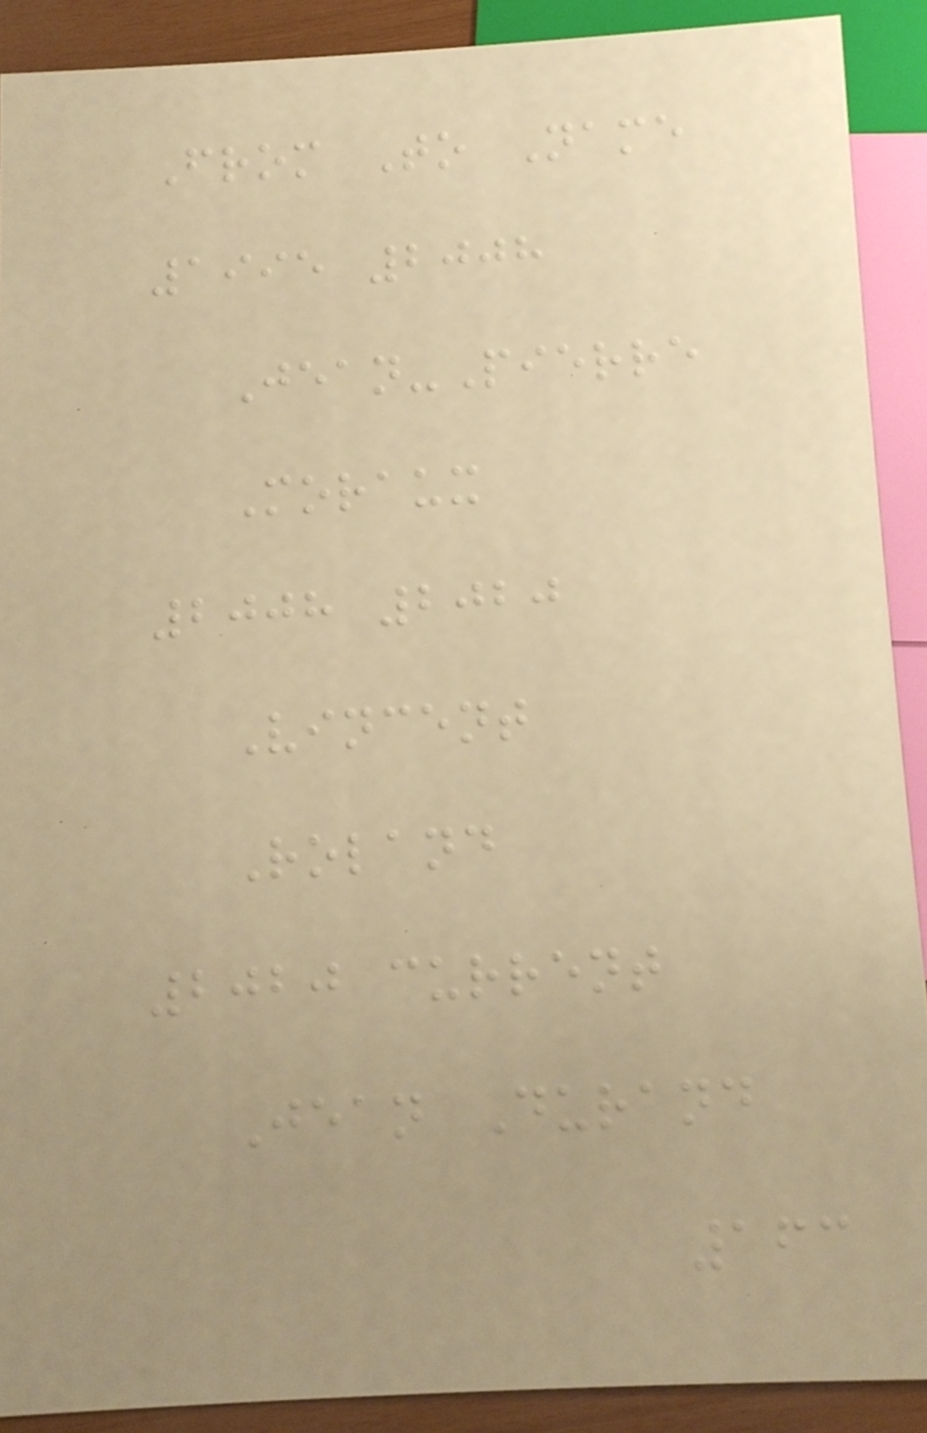From To Name
1995 2008
Jean-Pierre
Moraux
2008 2020
Vincent
Roland
2020 current
Jean Durand
163
